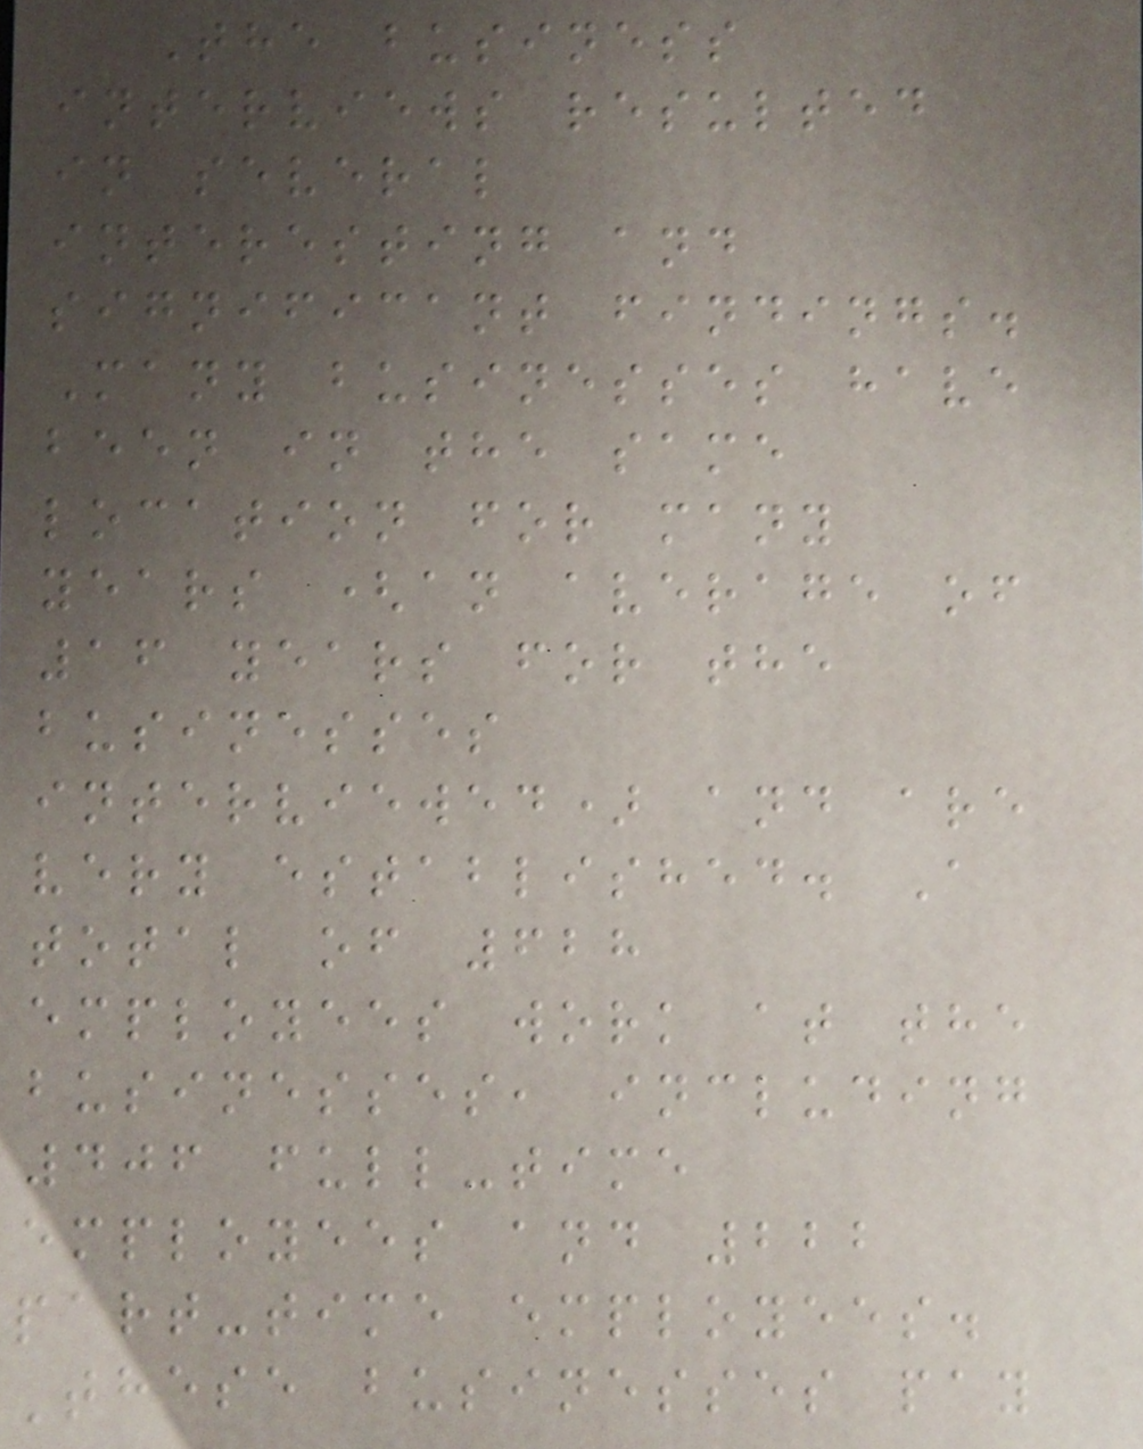The business
interviews resulted
in several
interesting and
significant findings.
Many businesses have
been in the same
location for many
years (an average of
16 years for the
businesses
interviewed) and are
very established. A
total of 628
employees work at the
businesses, including
406 full-time
employees and 222
part-time employees.
These businesses pay
